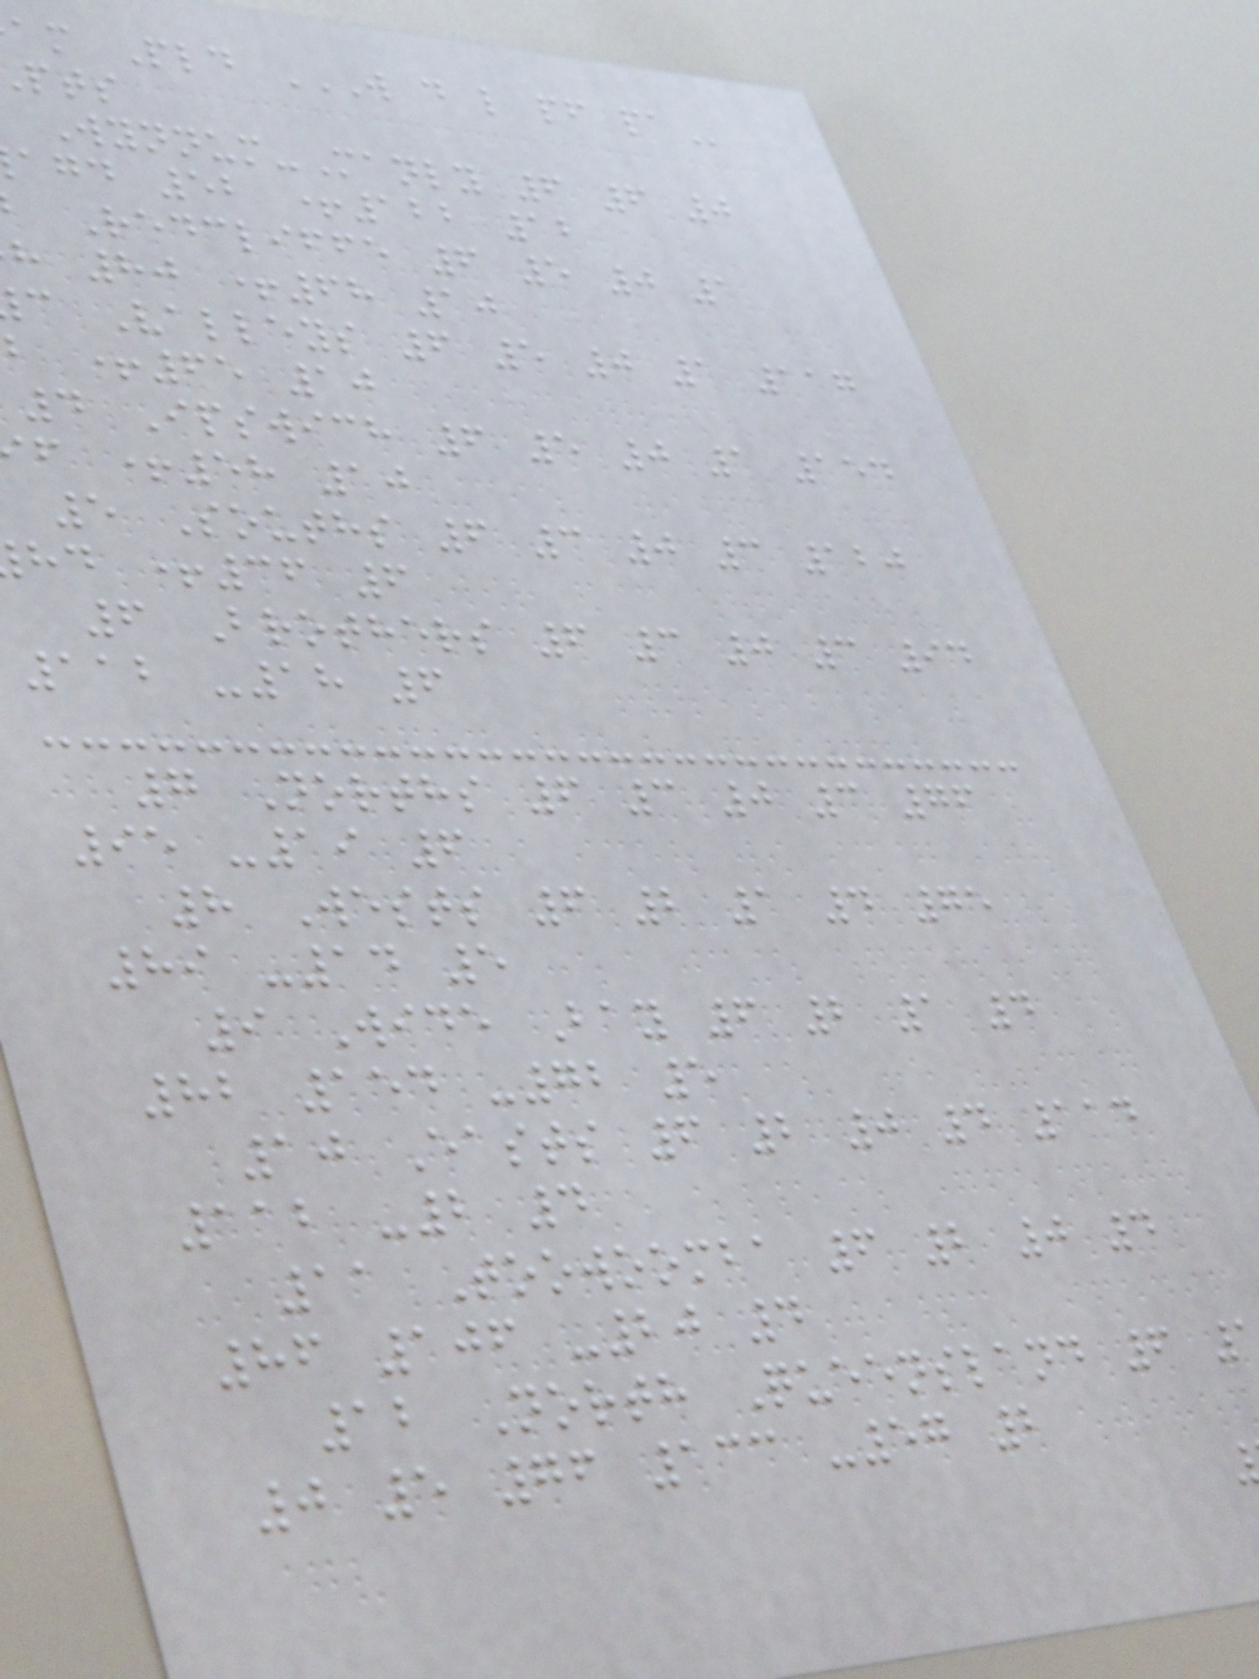am Pld W D L PF PA
Wynnum-Manly 6 6 0
agd 52 +122 12
Redcliffe 6 5 0 1
h 80 +68 10
c Valleys 6 5 0 1 117
b +65 10
4 Ipswich 6 5 0 1 154
f +58 10
5 Souths 6 3 0 3 120
hd +36 6
6 Brothers 6 3 0 3 94
112 -18 6
7 Norths 6 3 0 3 76
95 -19 6
8 Wests 6 2 1 4 75
89 -14 5
9 Wide Bay 6 2 1 4
82 154 -72 5
10 Easts 6 2 0 4 114
112 -2 4
11 Toowoomba 6 2 0 4
86 106 -20 4
12 North Queensland 6
0 5 76 133 -57 2
